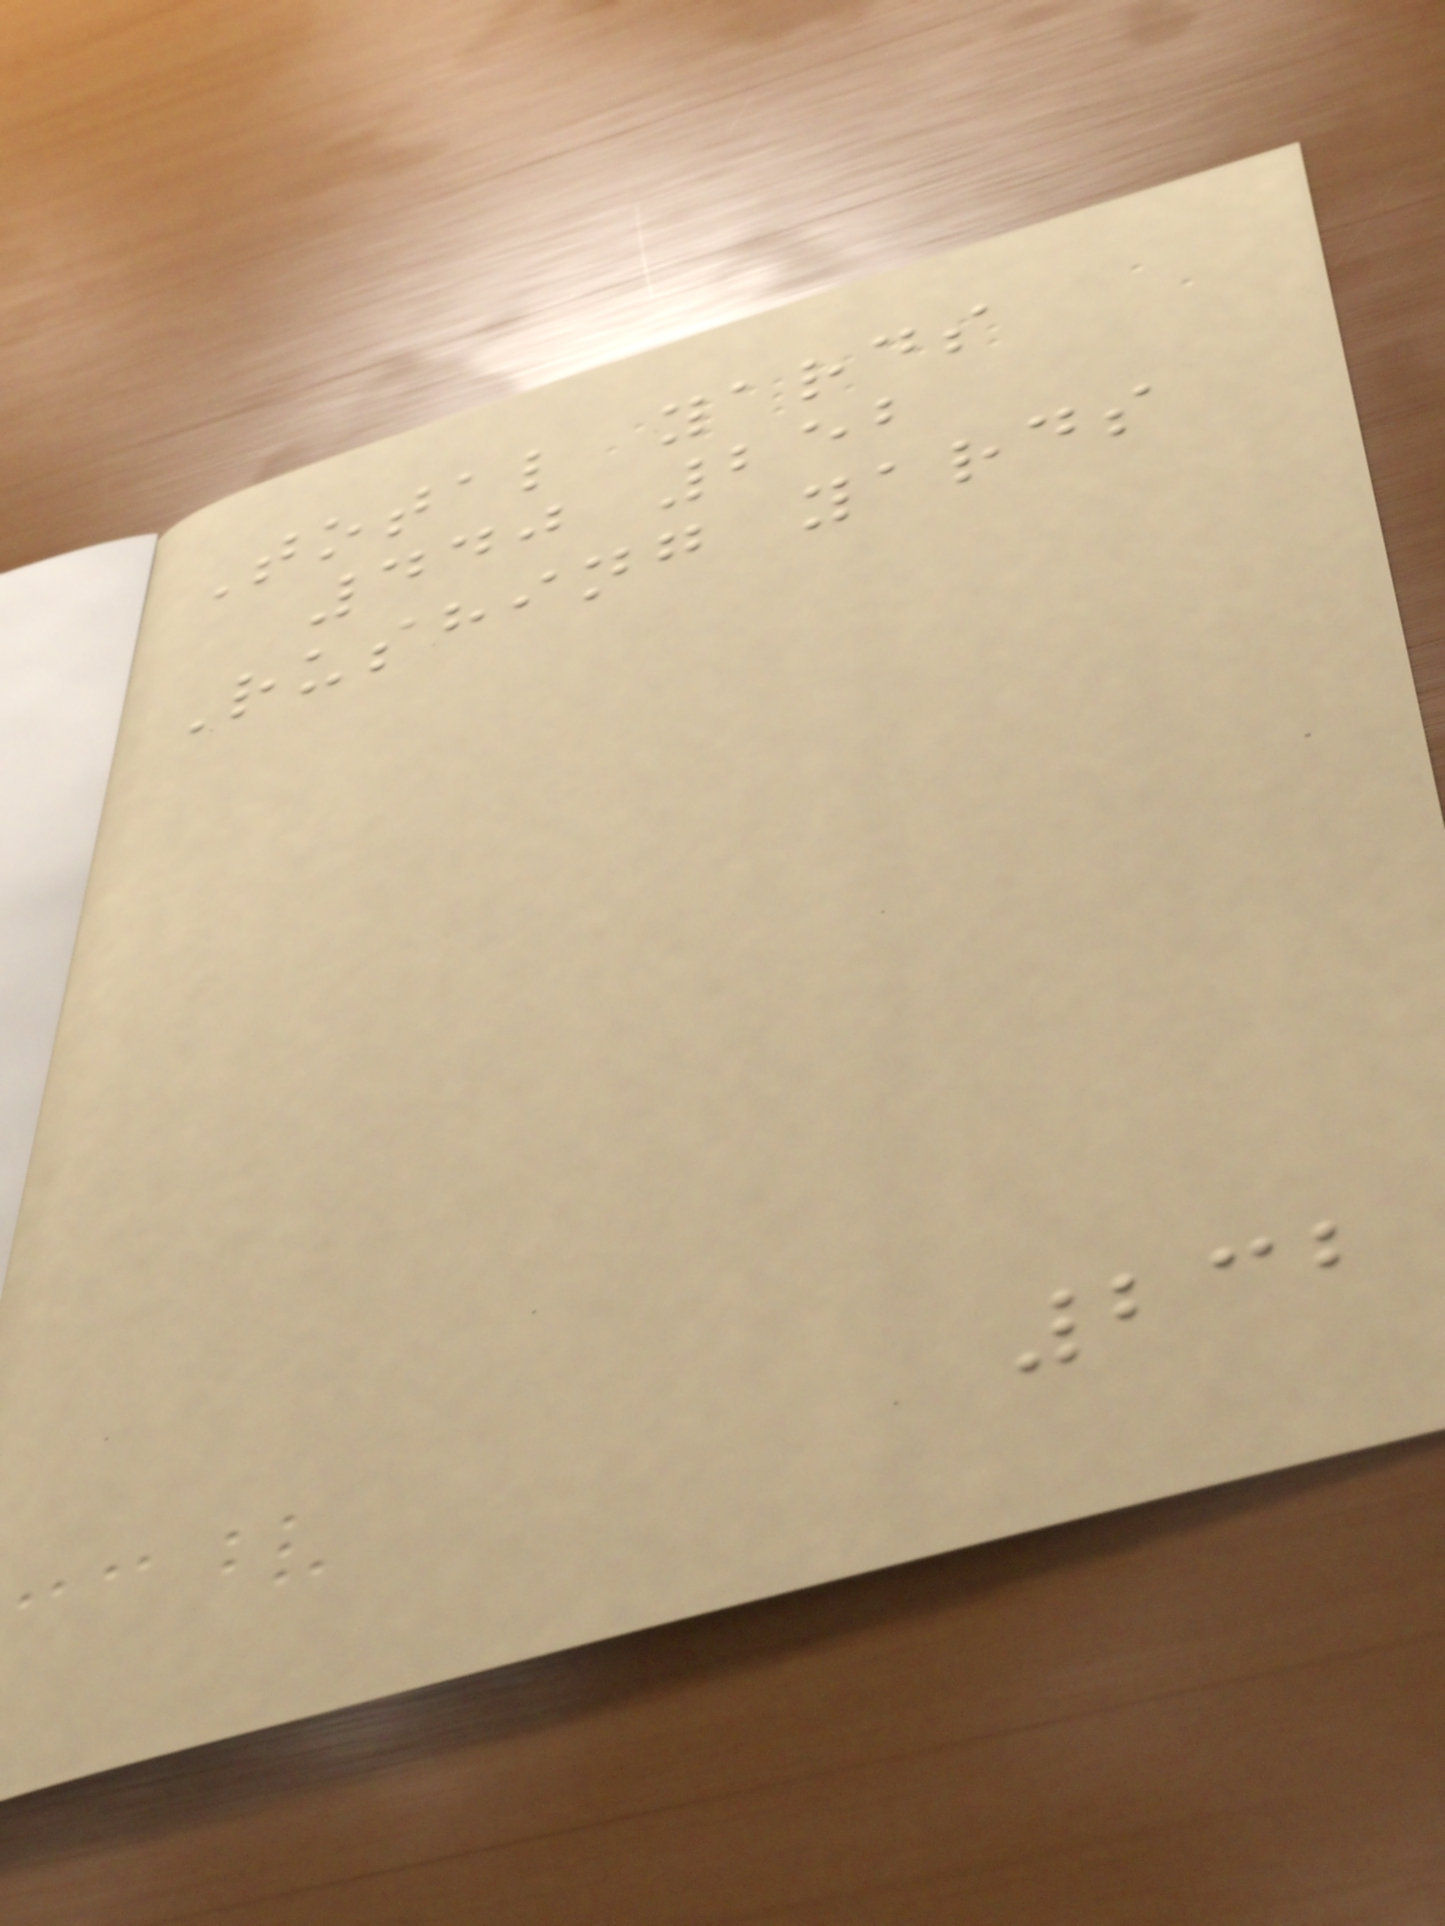Total yards
440 252
Rushing yards
232
